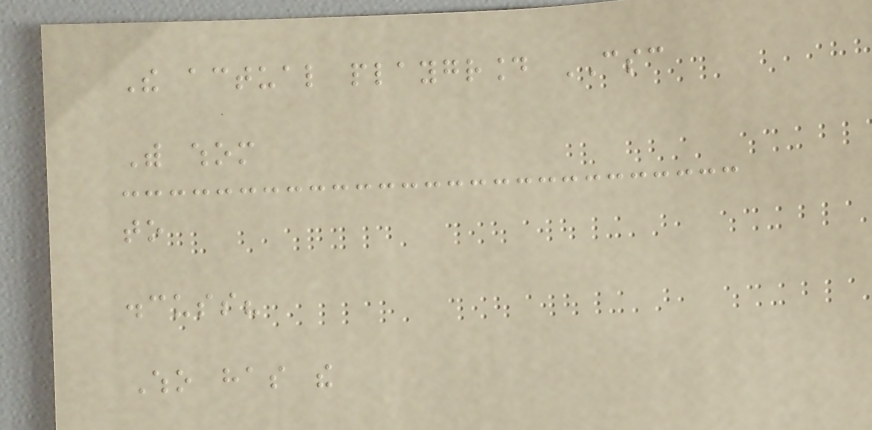The actual playground CSC
With whom
to
discuss?
Who has the
